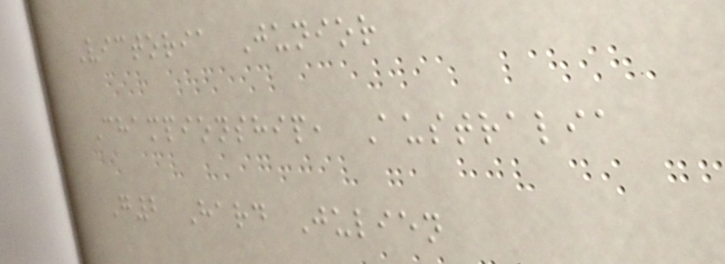Victoria Junior
Championship, Australia
G2 Hard Julien
